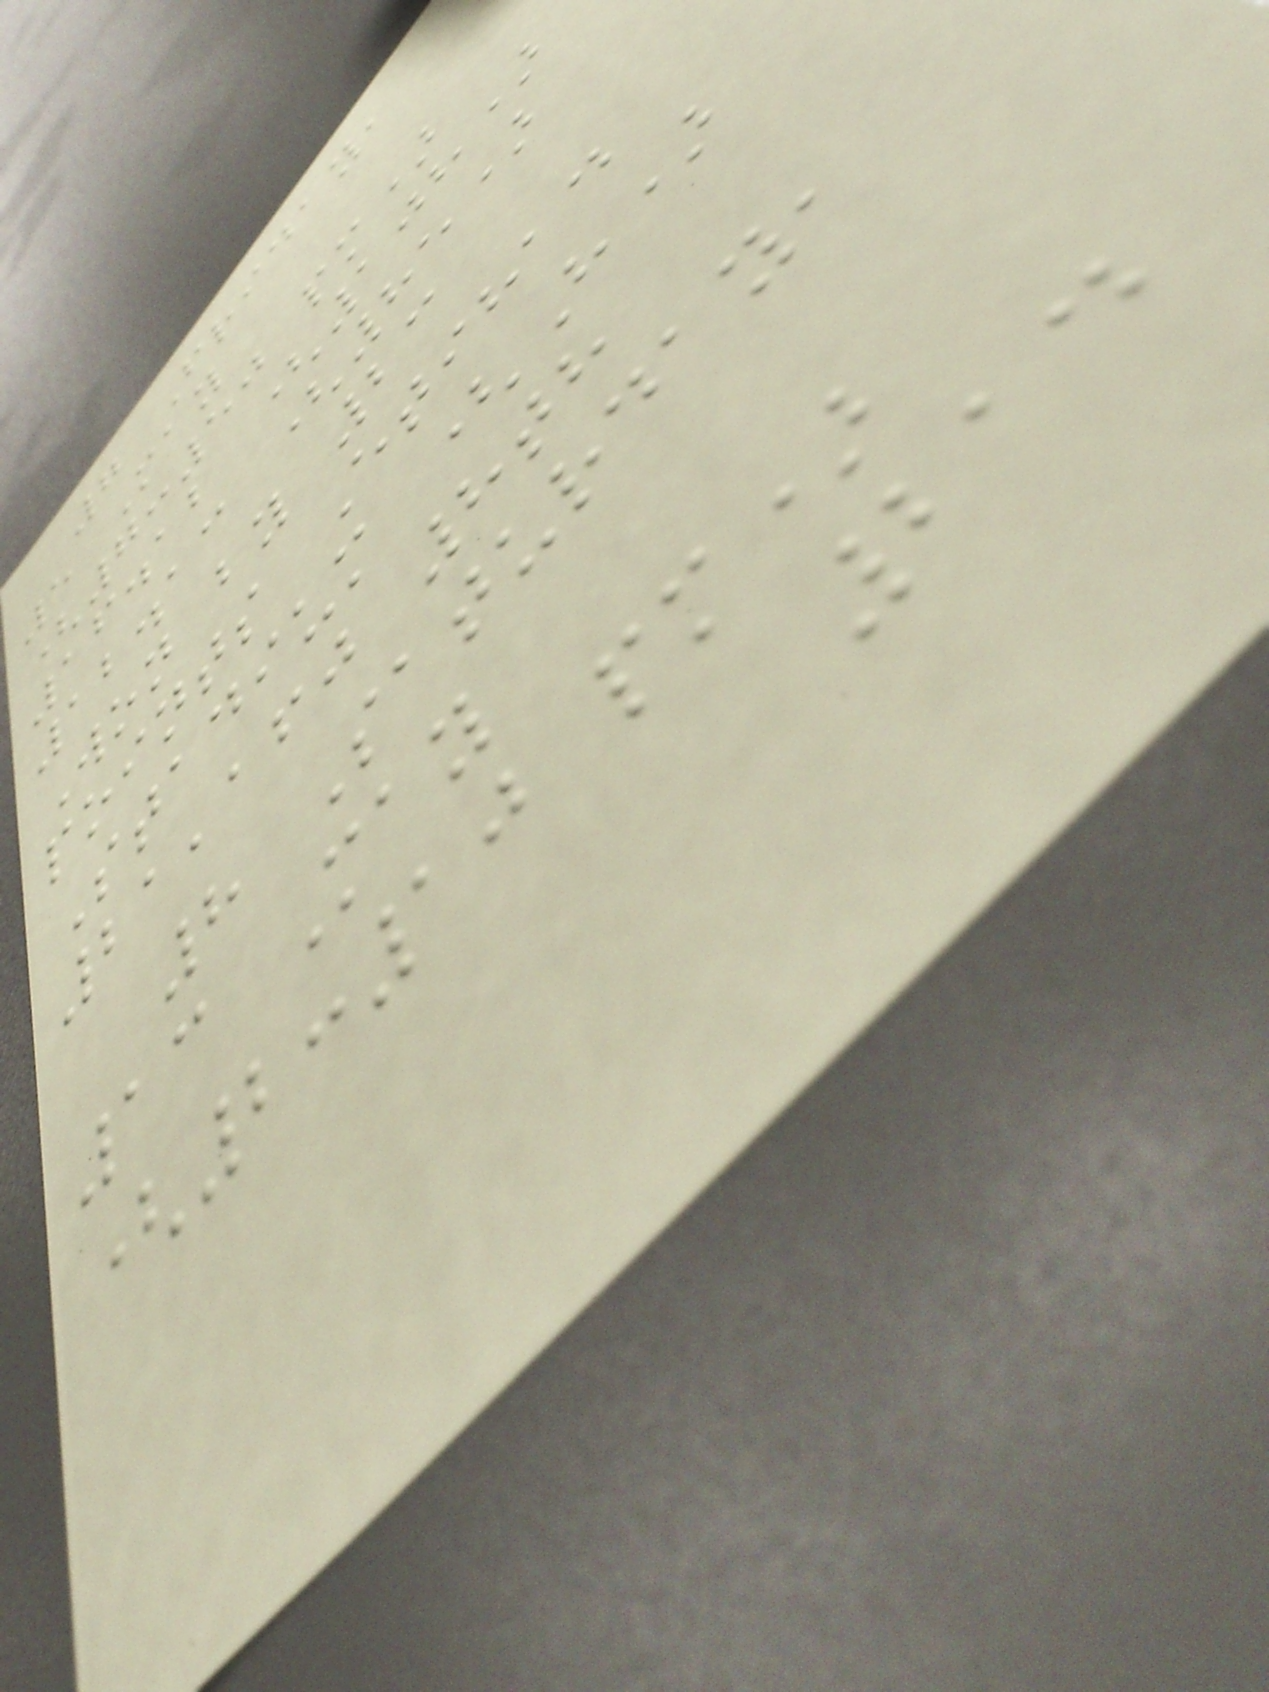7 Friday,
5 May
(7:50 pm)
16.12 (108)
12.13 (85)
Won by 23
points Etihad
Stadium (H)
21,160 8th
8 Saturday,
13 May
(2:10 pm)
214
